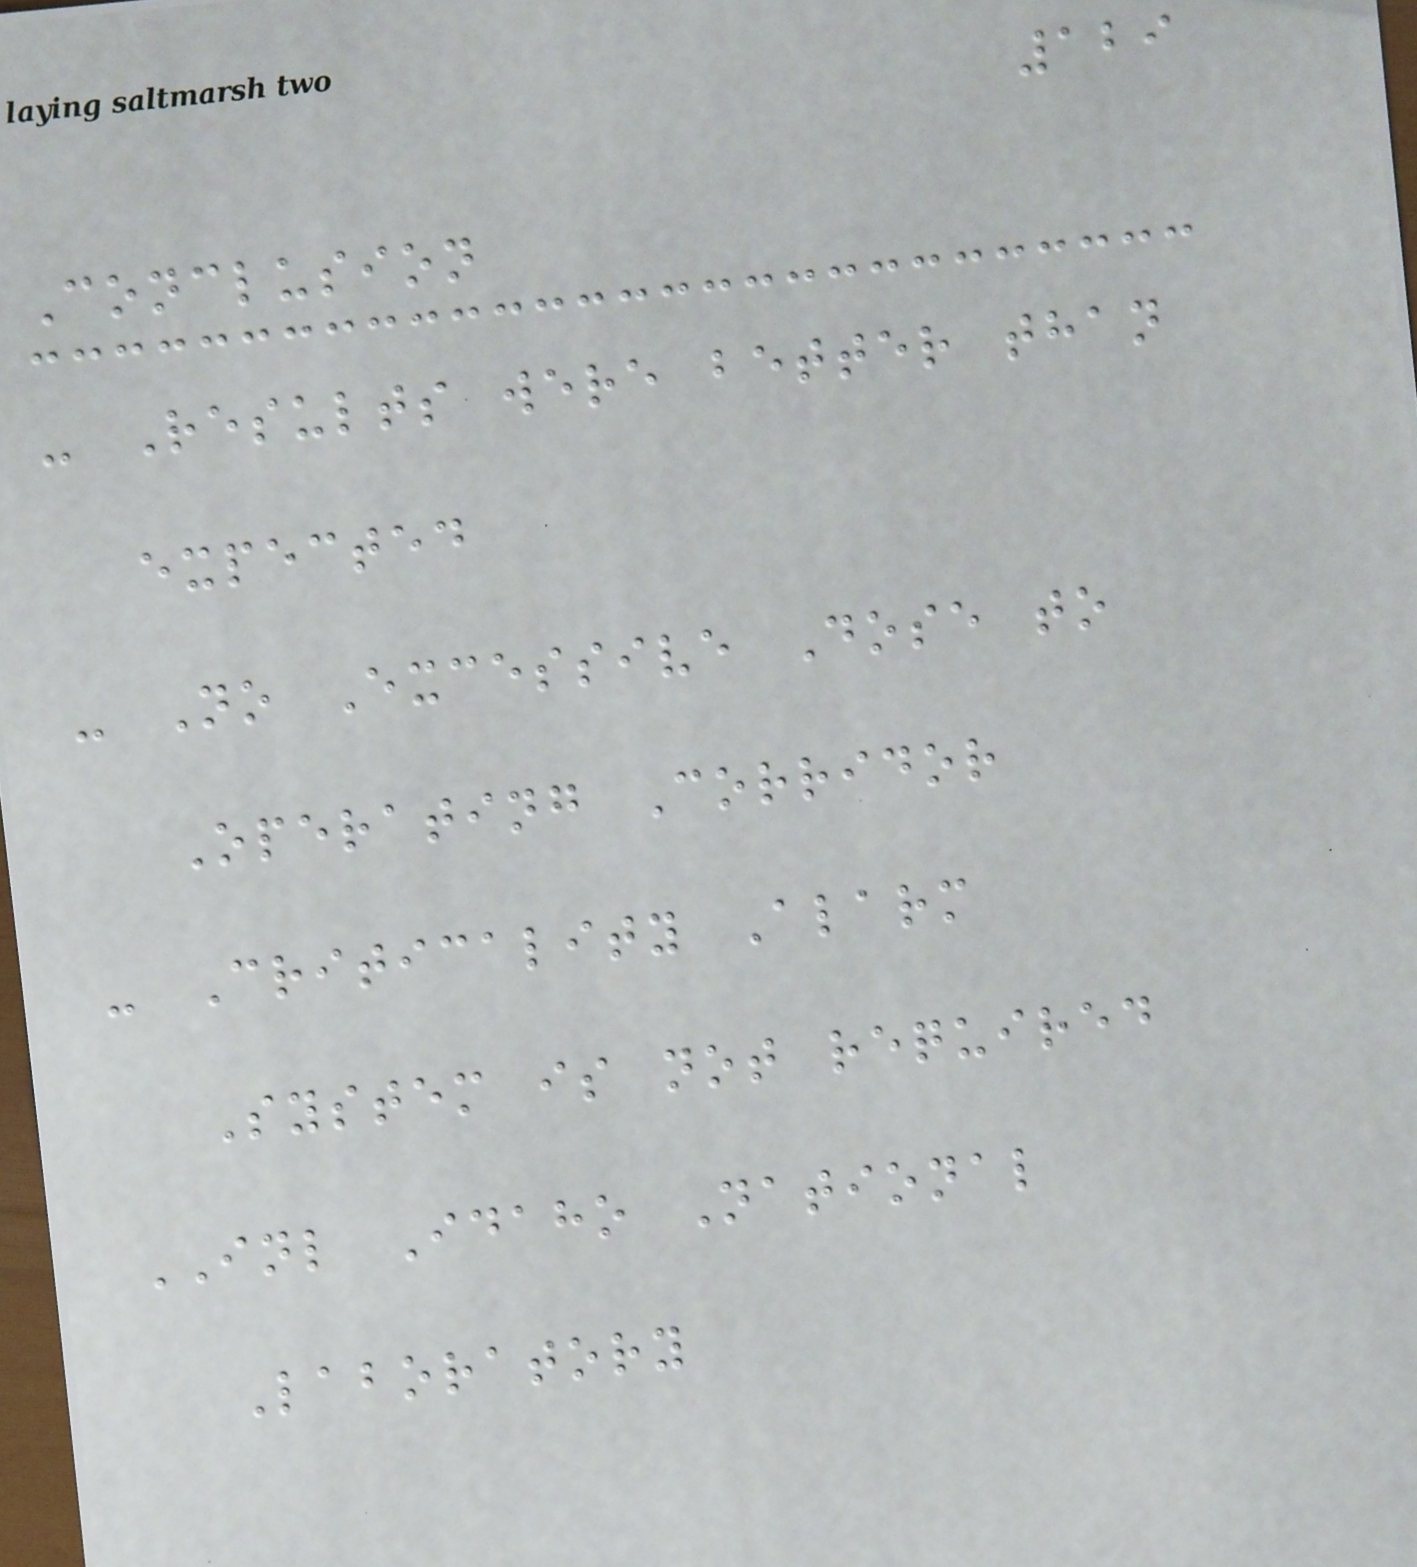129
Conclusion
- Results were better than
expected
- No Excessive Dose to
Operating Corridor
- Criticality Alarm
System is not required
INL Idaho National
Laboratory
